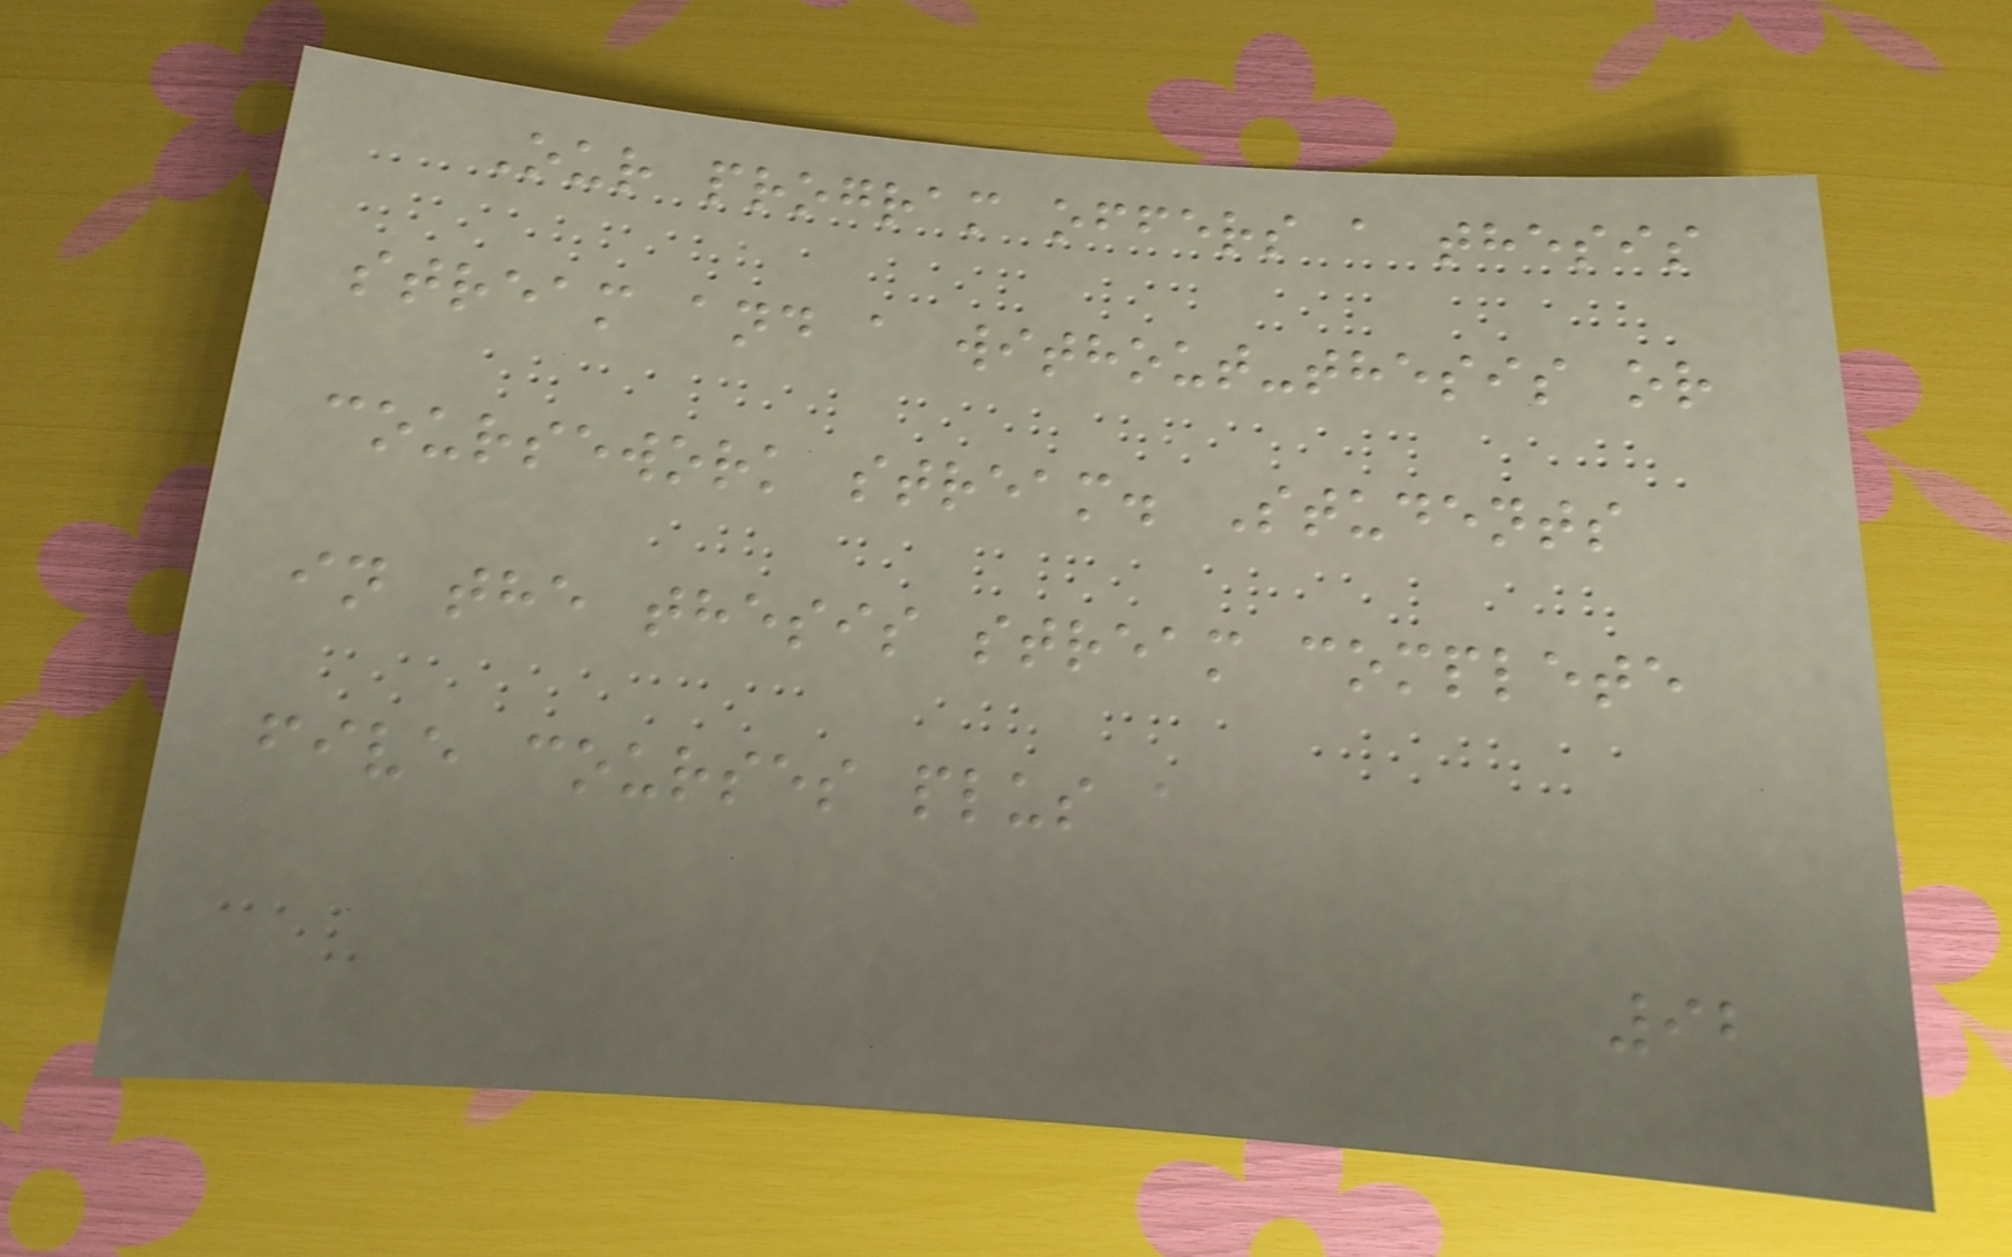Our program offers a thesis
stream and a without-thesis or
coursework stream. Students
in the thesis stream complete
five courses plus a
92
